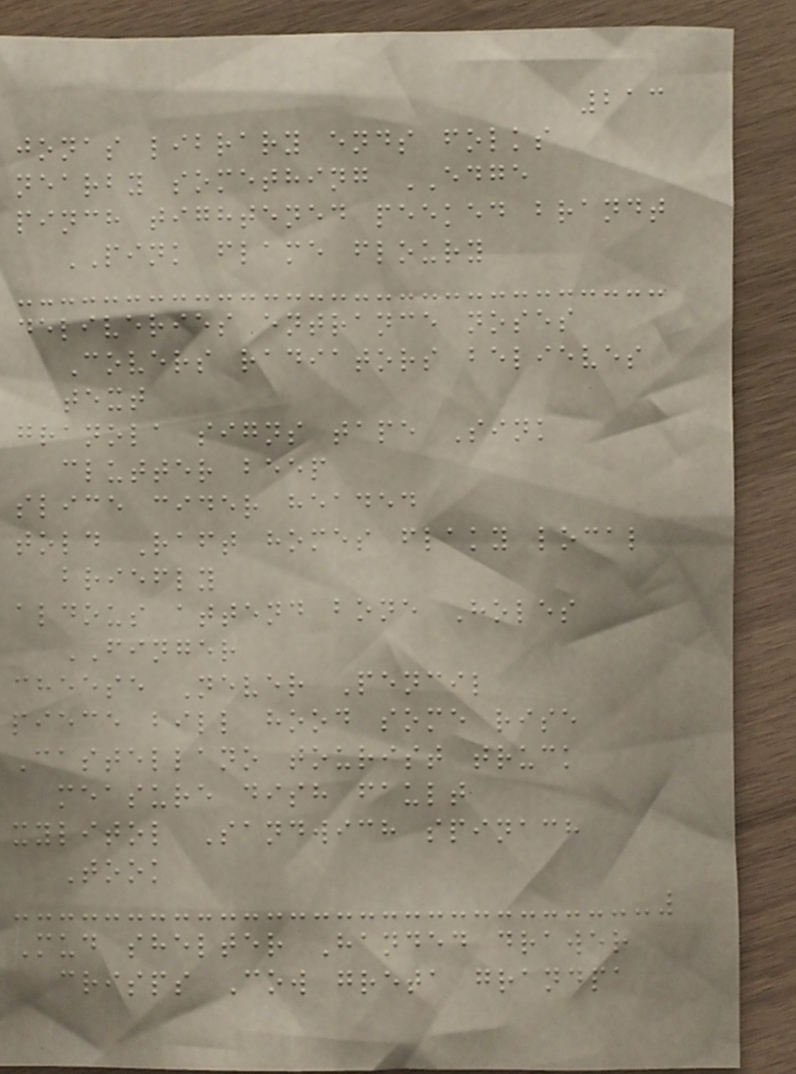213
jonas library ends folks
nearby something EDGE
pinch tightened peeked brandt
PINK flame floury
deliveries entrance noses
Covers radiators believes
text
granola signs tape Sink
clutter beep
slice cider headed
told Raft homes flaky local
briefly
aldous attend bone Holes
FINGER
cheese Never Pencil
piece bill hood some rise
Castellano tourist truck
measure dish fault
xylitol Sandwich spinach
Took
Mud shelter Handed drawer
crisps Cow greta grandpa
